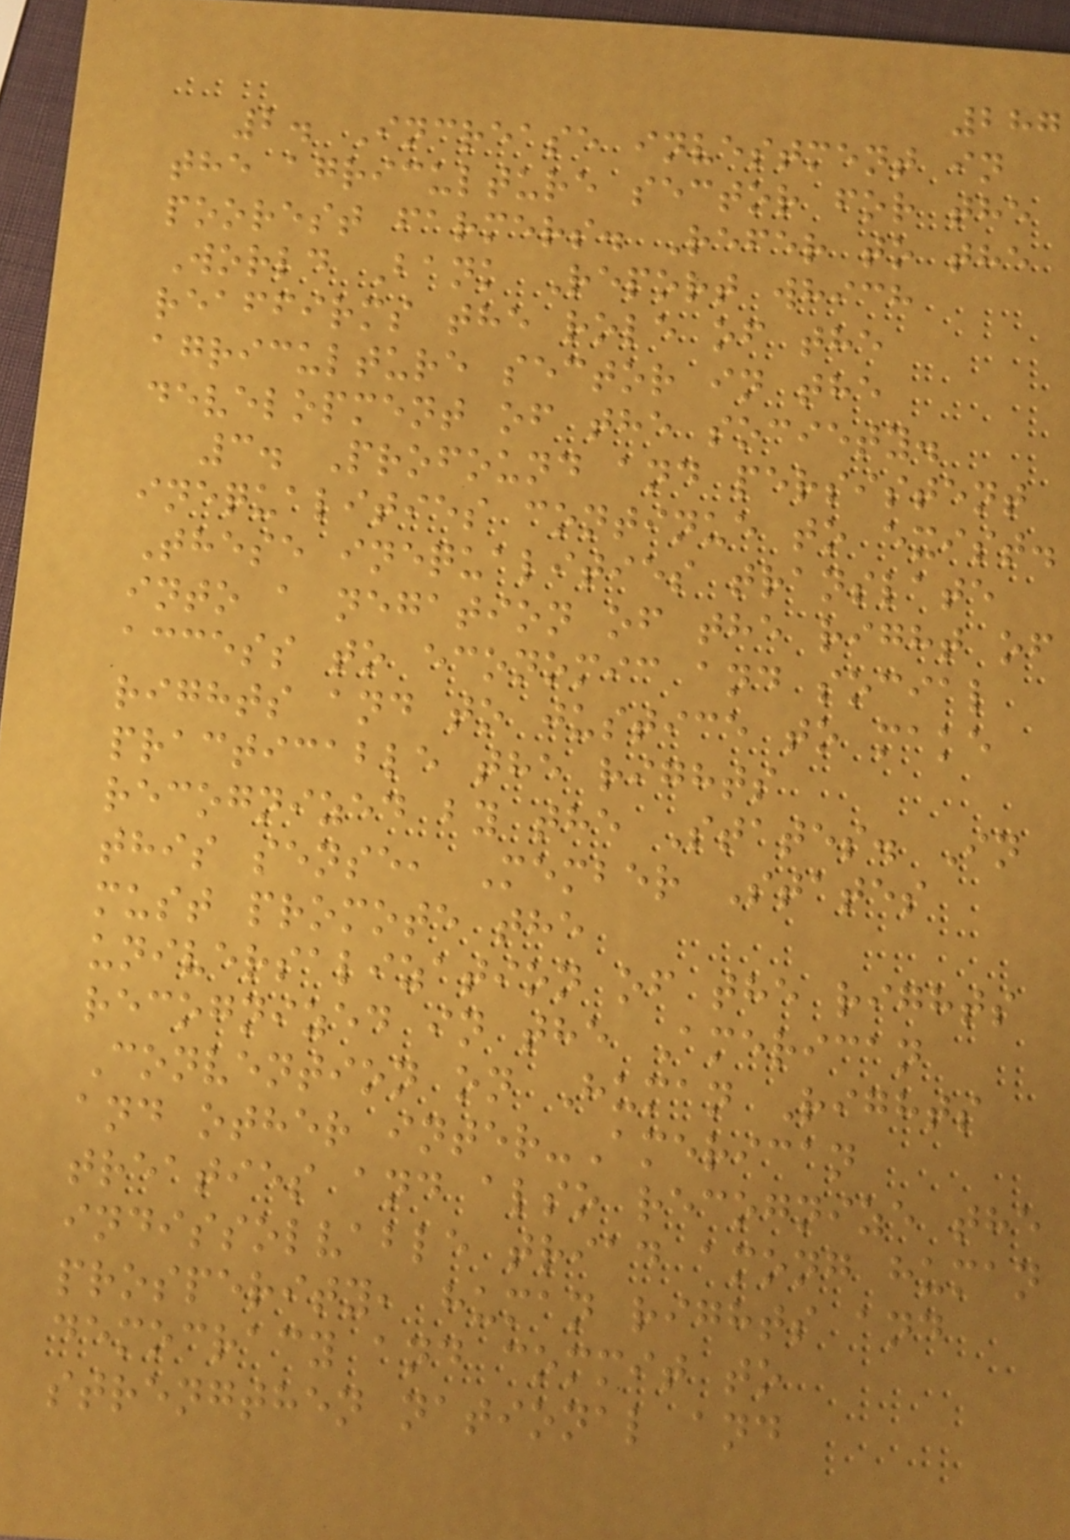287
2. Increase investment in
the agriculture sector for the
poorest farmers. Refer to the
World Bank Report which
reaffirms the role of the
agriculture sector in the
development of the society.
3. Profound and persistent
inequalities continue to exist.
These inequalities translate
into a negation of the right of
access to economic and social
rights and to justice to make
practicable the rights
recognized by the States. In
this sense, Member States
must promote the
universalization of the rights
recognized in the American
Convention on Human Rights
and other inter-American
treaties and also recognize the
indissolvable triad among human
prosperity, human rights and
democracy and commit to
strengthen national and
